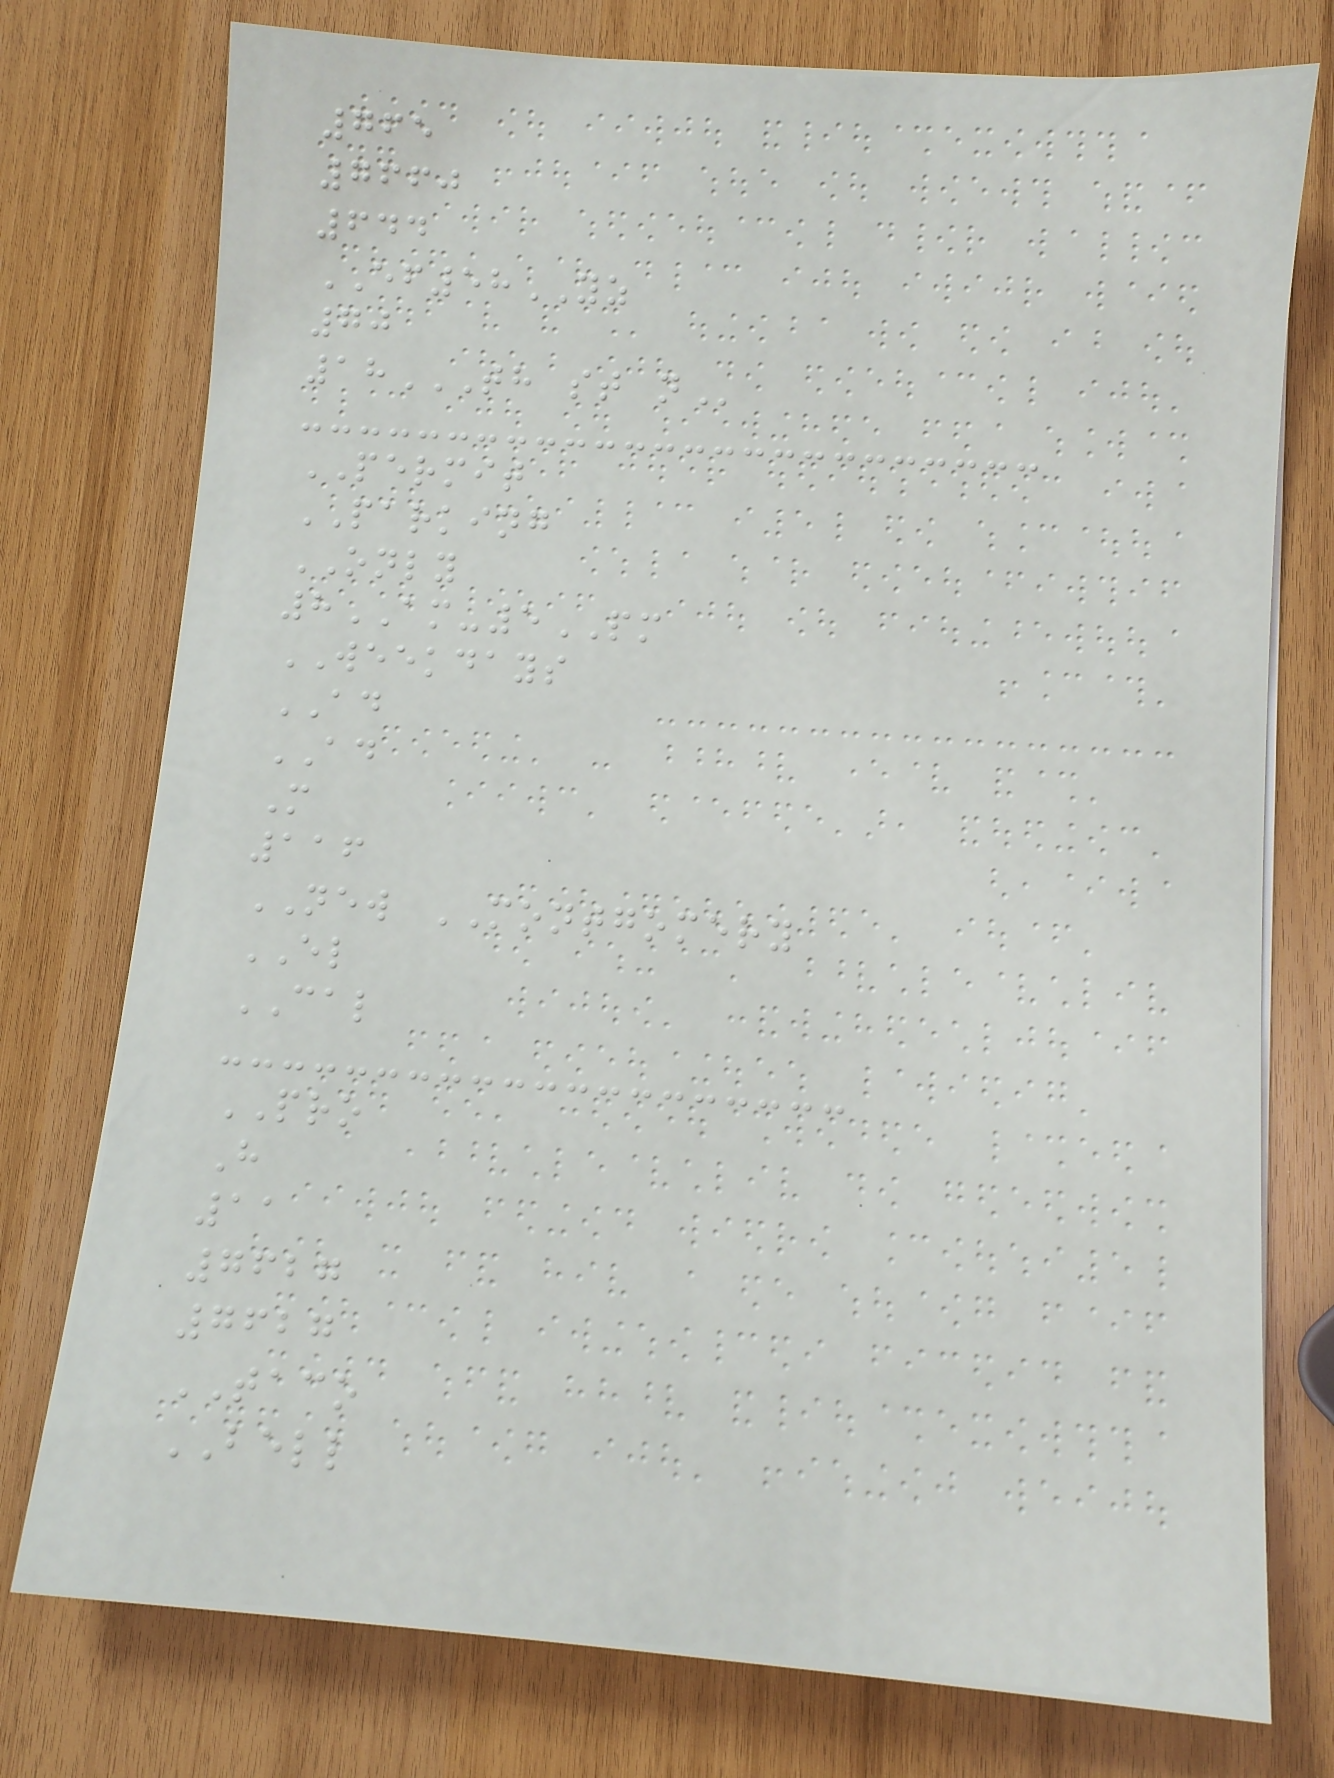765
7660
644
EF58YZ
70
18TH ST N
PERMIT
PARKING
ONLY
8AM-5PM
WEEKDAYS
AD
AD
M
116
NEW MONTGOMERY
EL
CAL
PRO
H
11
7627
7627
TACO
BELL
